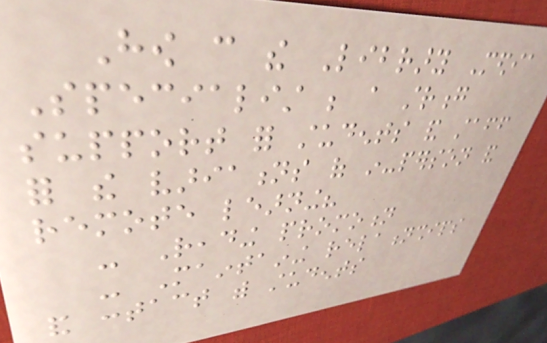How can the Library Media
Specialist be a strong
support for students and staff
for the variations of in-person and
remote learning?
- Reading promotion
- Maintaining relationships
and contact with students
